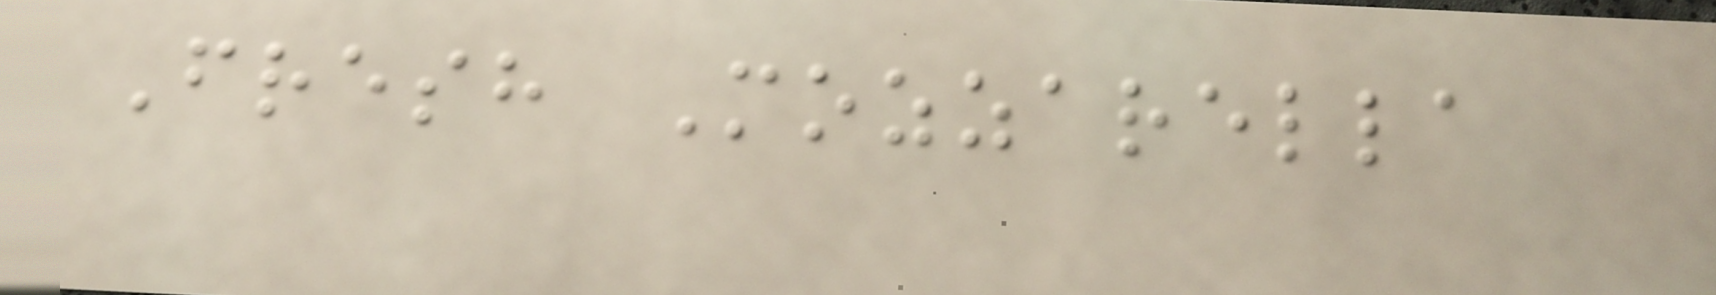Fresh Mozzarella
